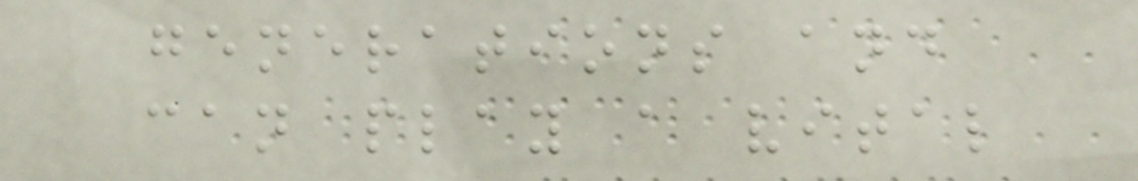generations and
can play a vital
